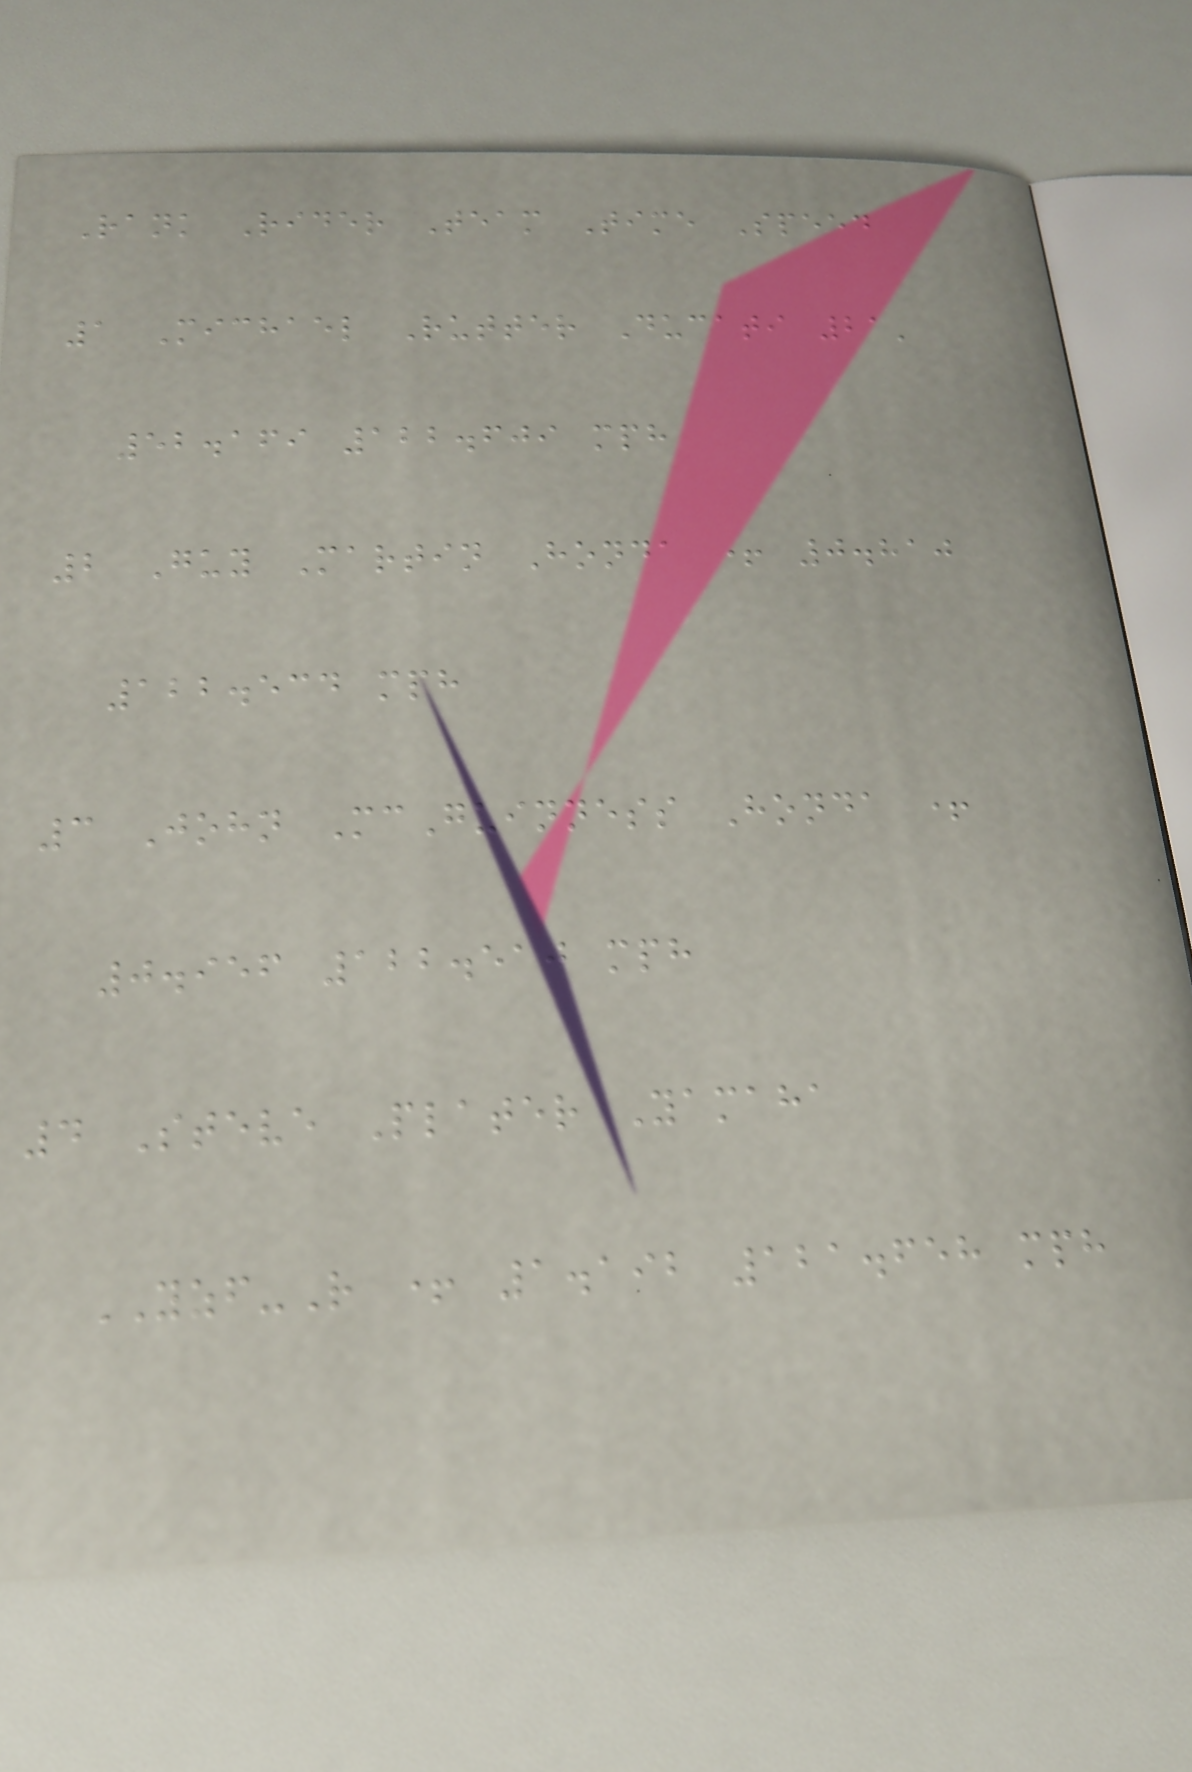Rank Rider Team Time Speed
1 Michael Rutter Ducati 21'
52.169 122.609 mph
2 Guy Martin Honda + 0.810
122.534 mph
3 John McGuinness Honda +
0.956 122.510 mph
4 Steve Plater Yamaha
YZF-R + 1.192 121.658 mph
